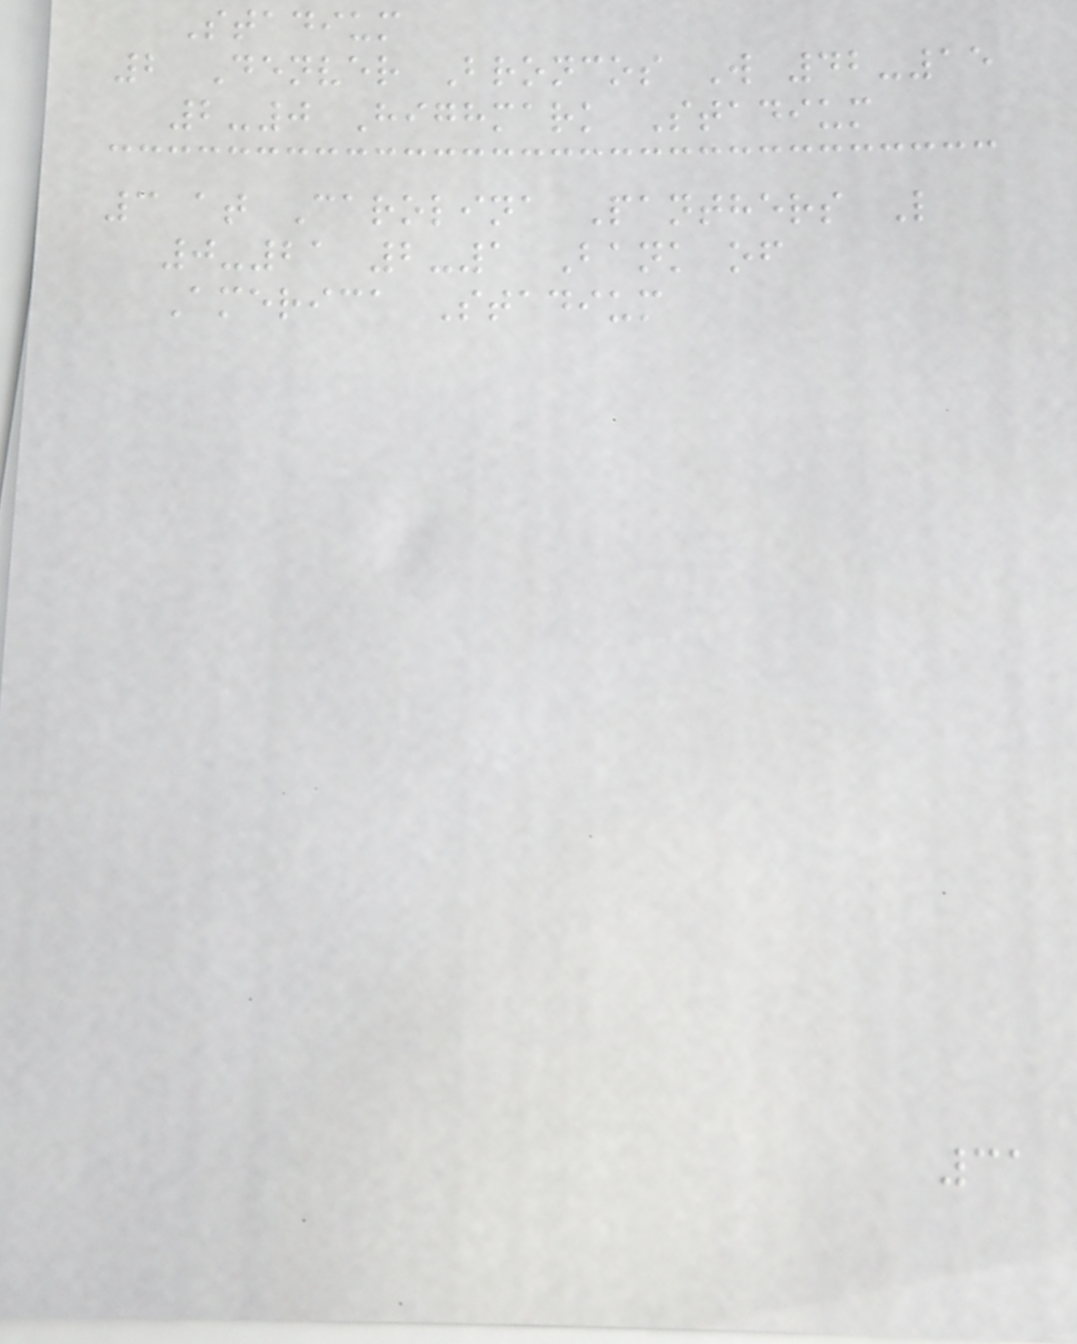Stadium
2 Denver Broncos W 42-15
2-0 Highmark Stadium
3 at Carolina Panthers L
0-21 2-1 Bank of
America Stadium
31
